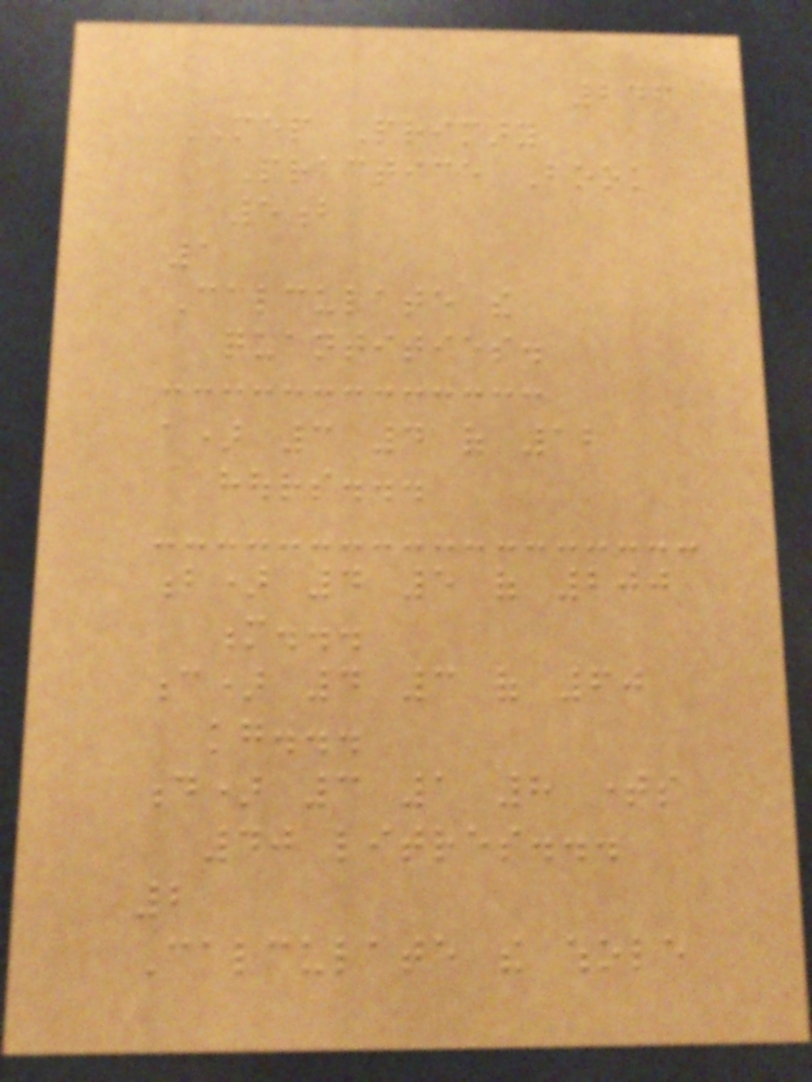246
MEP Primary
Practice Book
5b
1
Calculate the
quantities.
a) 3 4 of 12
hours...
b) 4 5 of 200
m...
c) 4 3 of 60
kg...
d) 3 1 8 times
40 litres...
2
Calculate the whole
